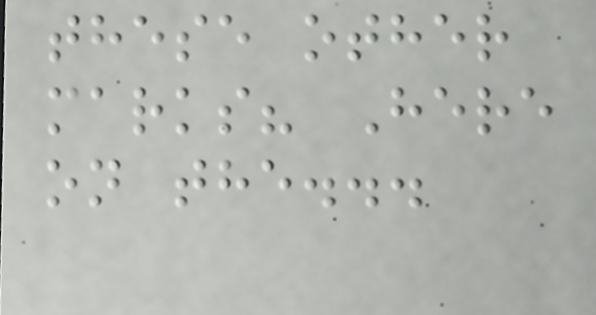these other
marks? Here
on the...
